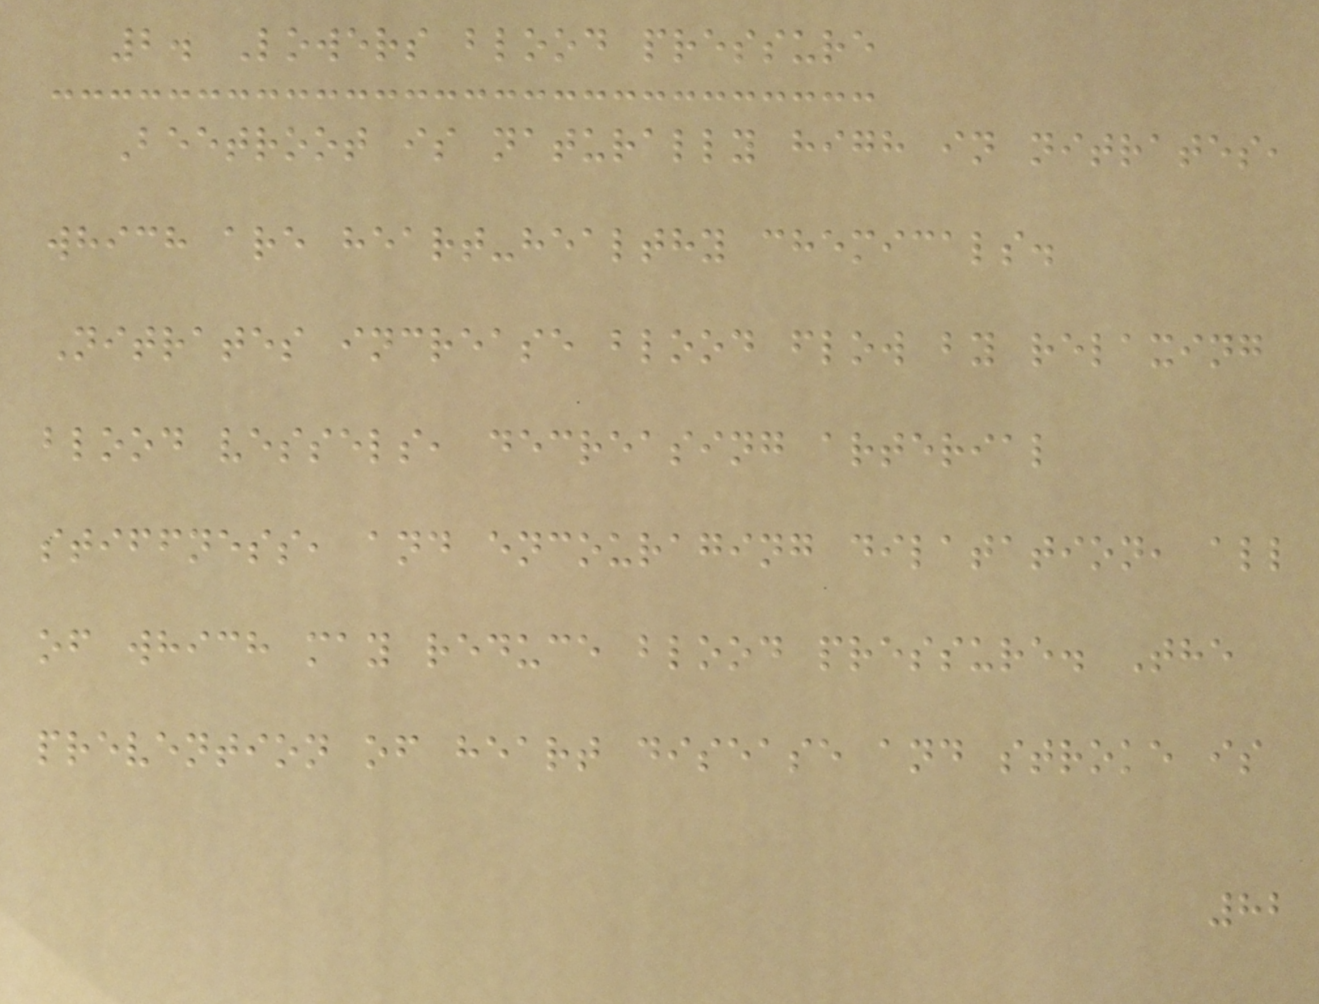2. Lowers blood pressure
Beetroot is naturally high in nitrates,
which are heart-healthy chemicals.
Nitrates increase blood flow by relaxing
blood vessels, decreasing arterial
stiffness, and encouraging dilatation, all
of which may reduce blood pressure. The
prevention of heart disease and stroke is
82
